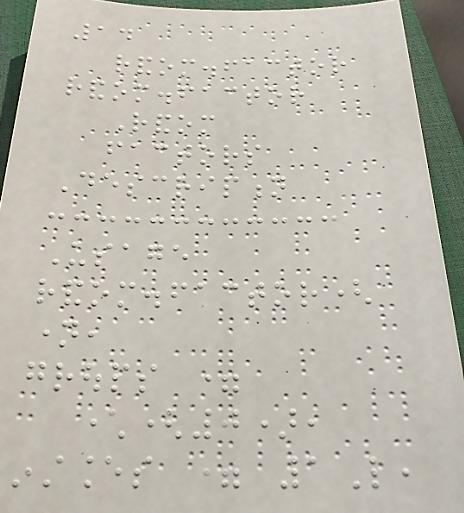14
random.factor
random.factor
Random
factors
Description
Usage
random.factor(
name,
groups =
character(0),
instances = 1L,
